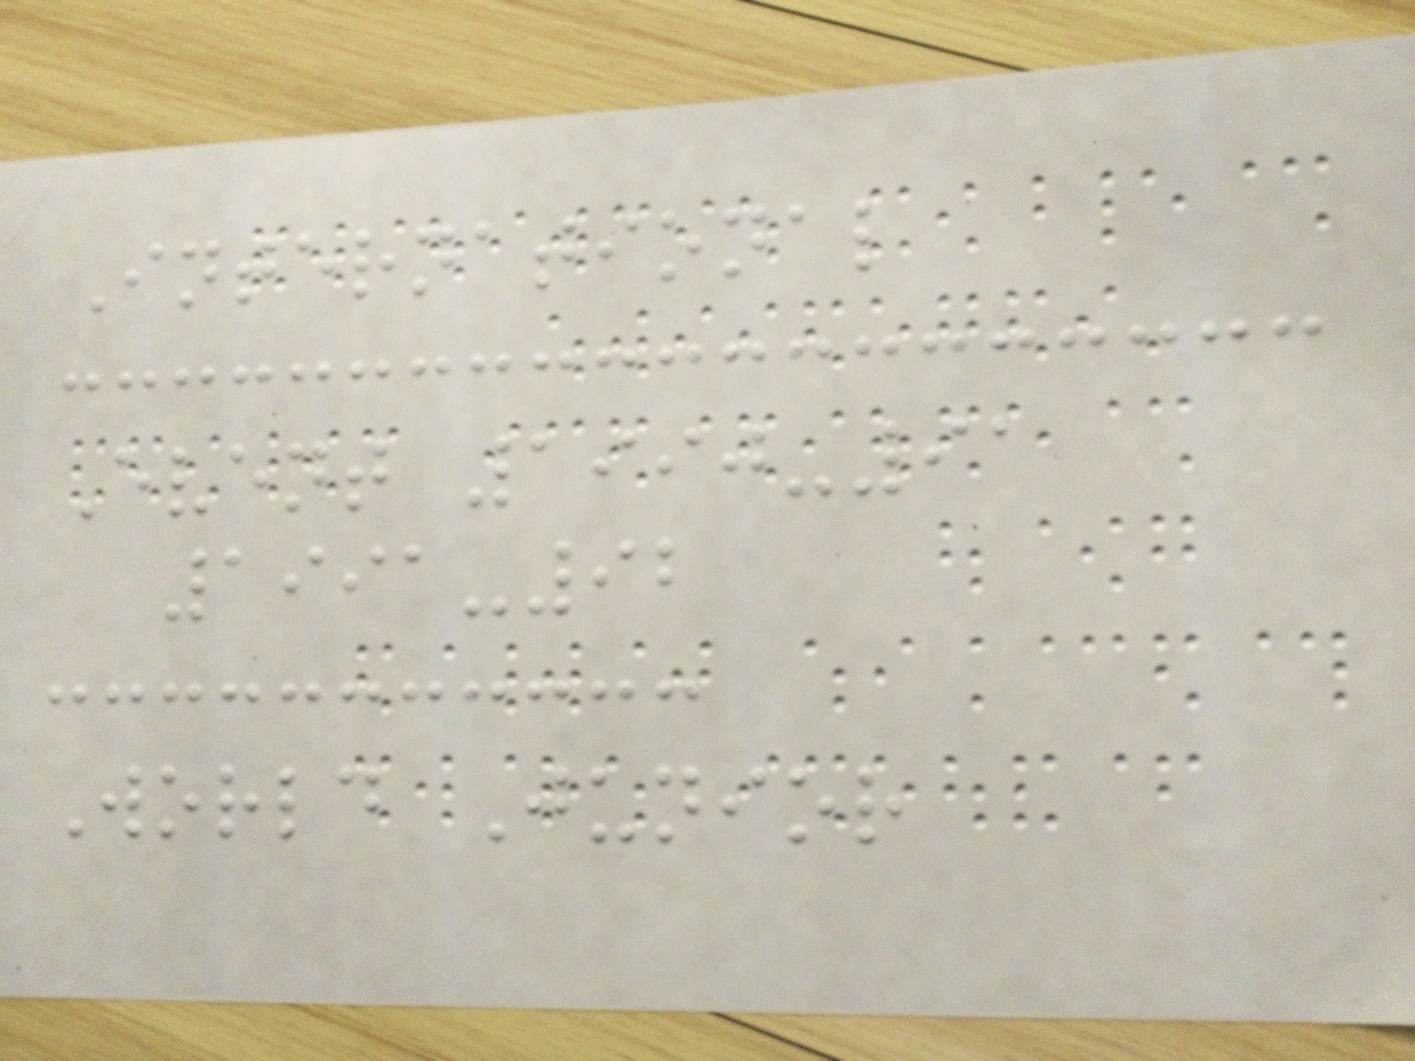International
Event 1990-91
1991-92
World Junior
